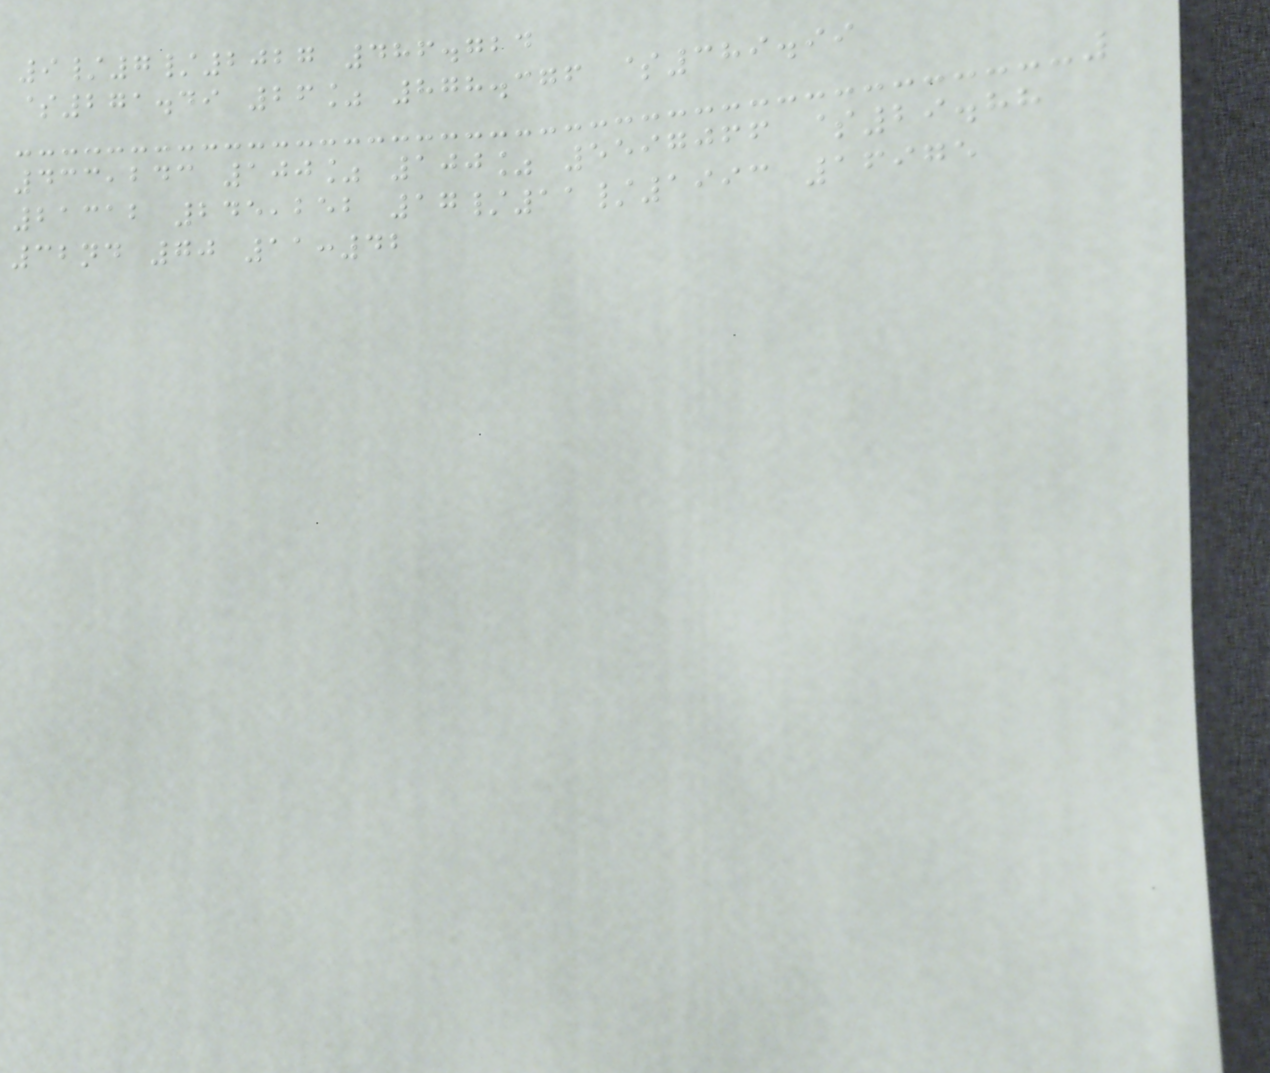9/7/2027 486.724
$271.49 26% 878.376 $389.99
433,243 100% 100% 5597066 $29.88
21312 245,252 17/11/1993 16975
32nd 70 11:42
